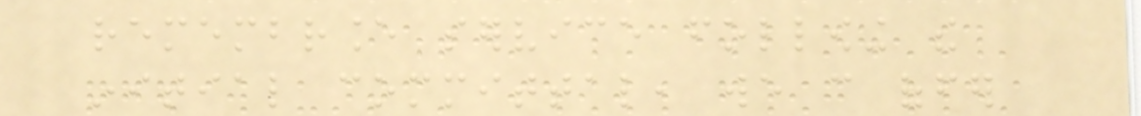remembrance service following the
initial committal, we can offer
